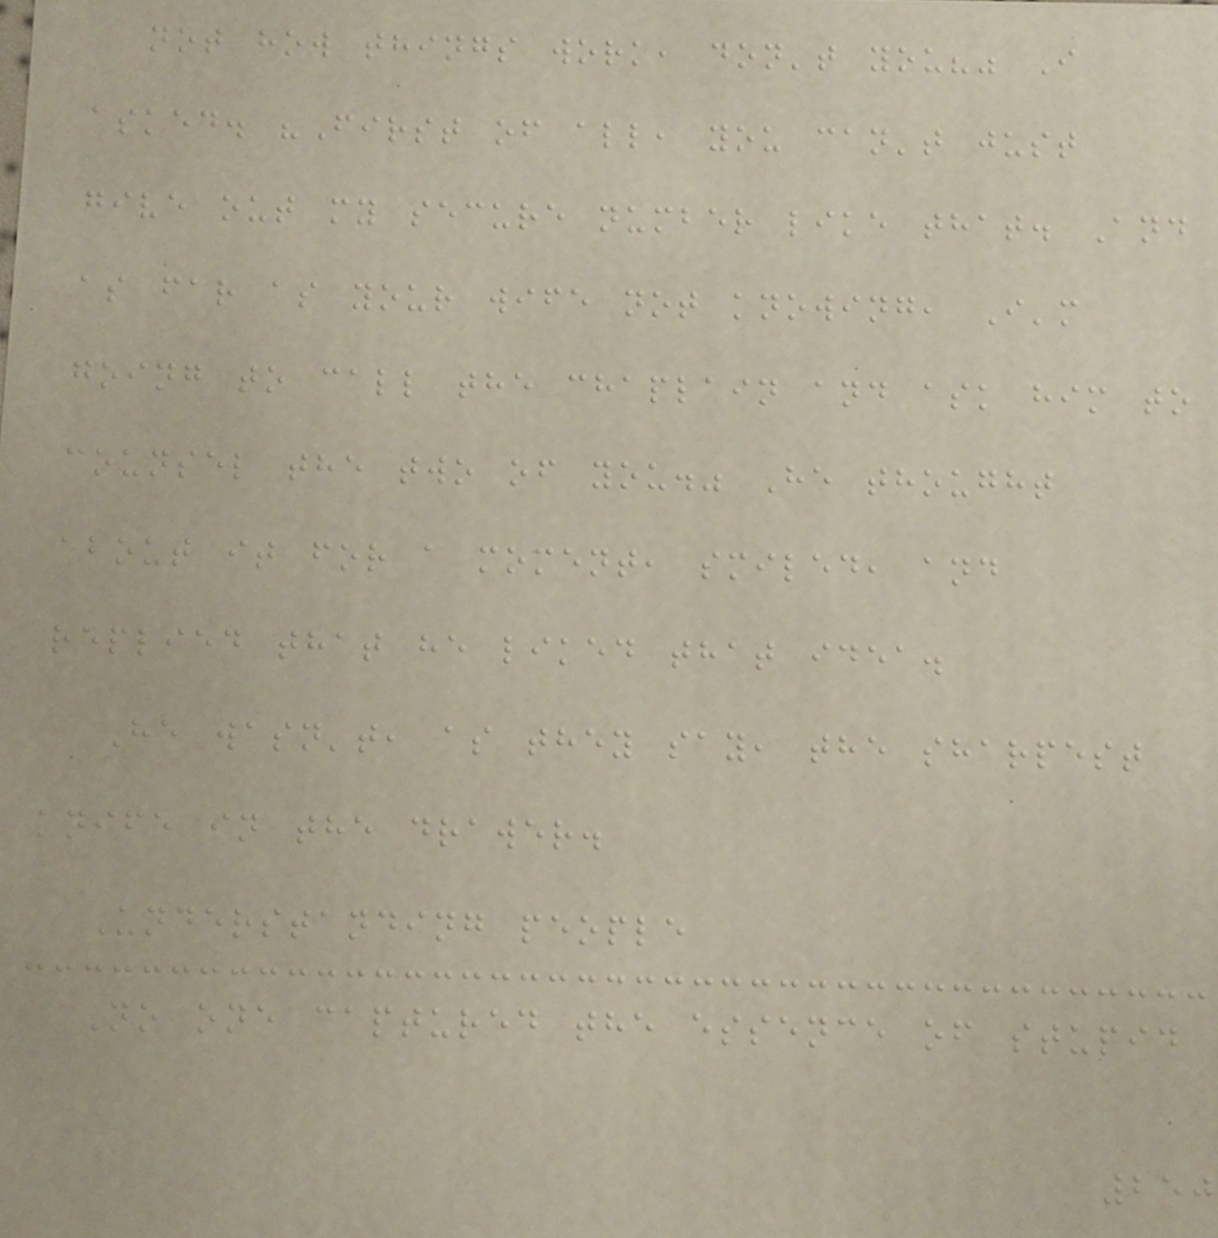not how things work, don't you?" I
asked. "First of all, you can't just
give out my secure number like that. And
as far as your wife not knowing, I'm
going to call the chaplain and ask him to
counsel the two of you." He thought
about it for a moment, smiled, and
replied that he liked that idea.
He wasn't, as they say, the sharpest
knife in the drawer.
Understanding people
No one captured the essence of stupid
250
